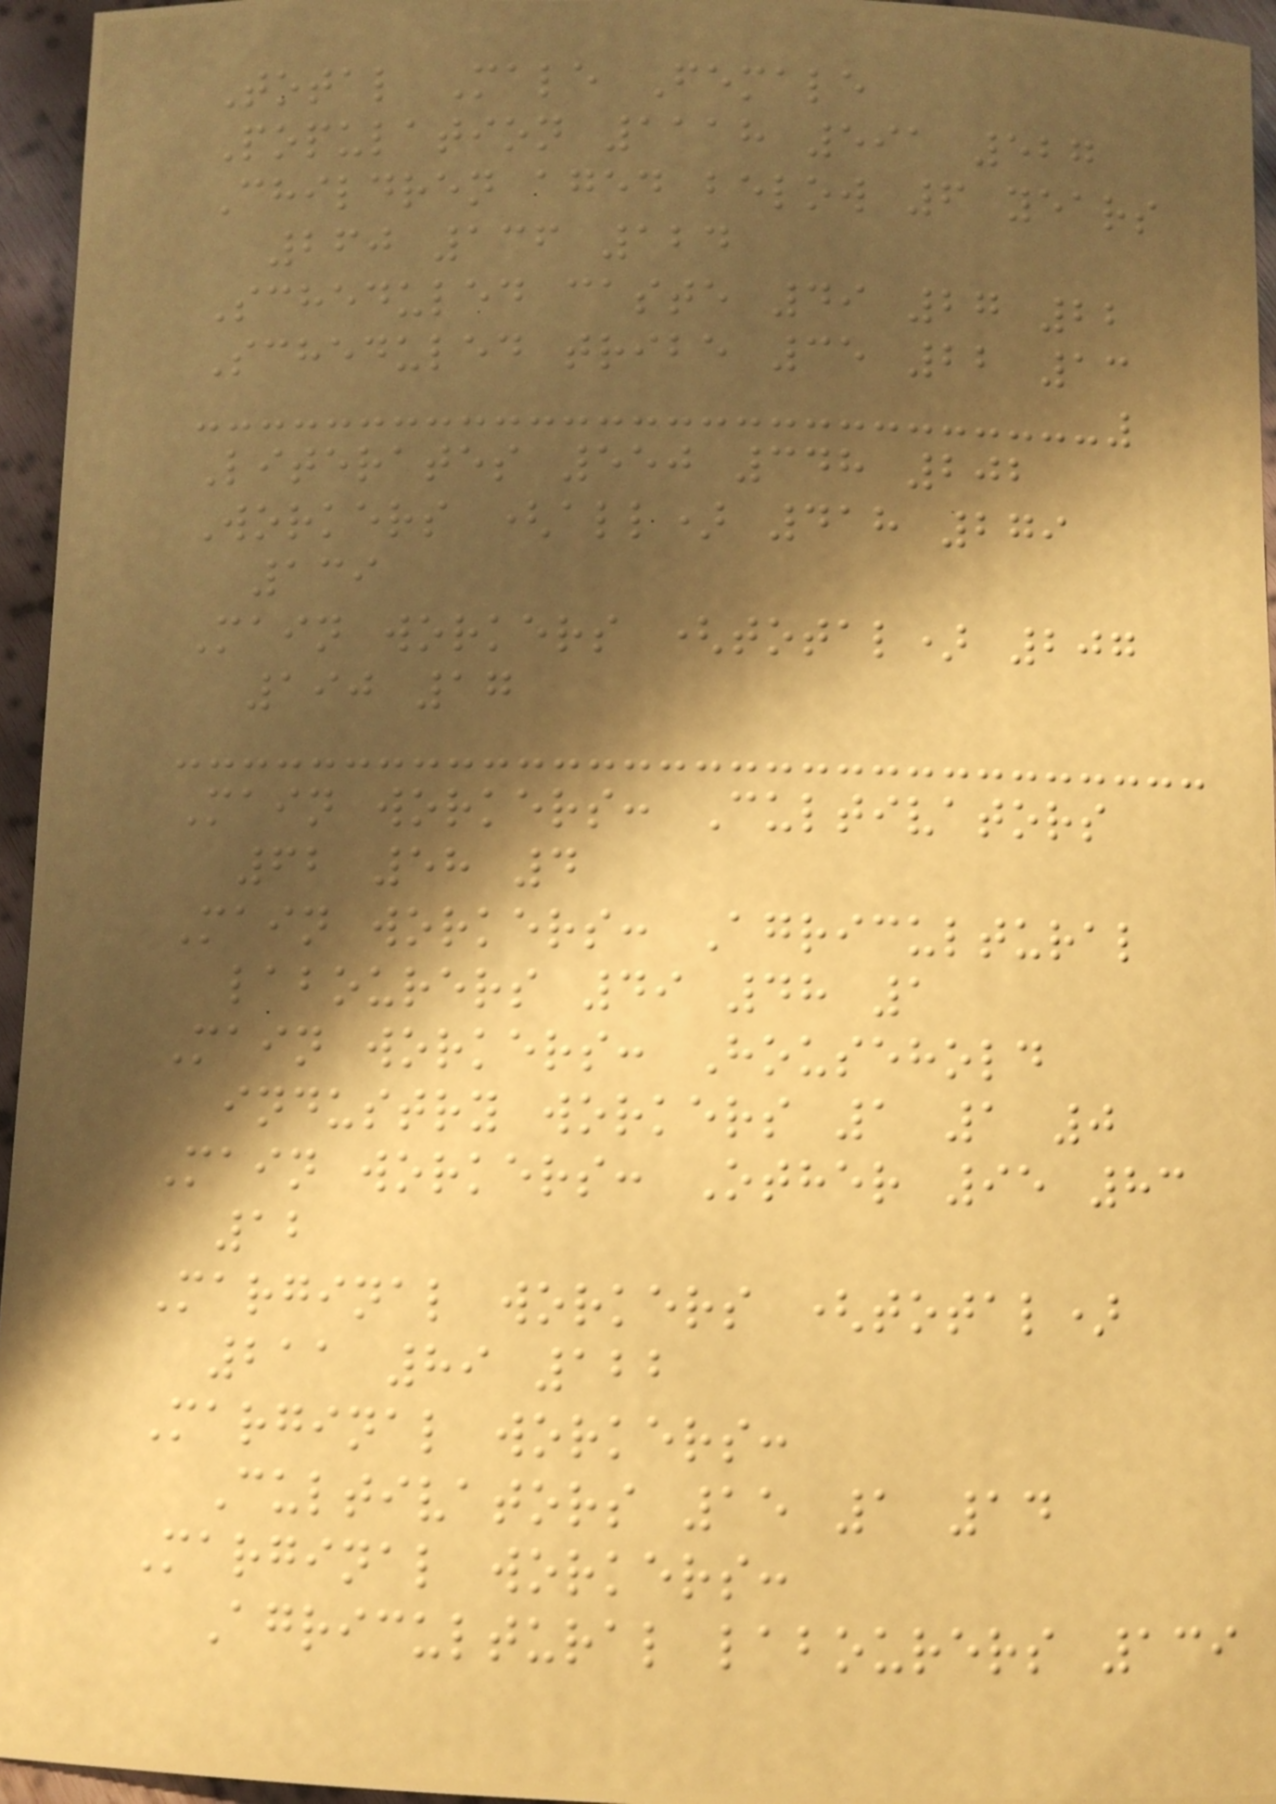Total Male Female
Population 1118 591 527
Children aged below 6 years
260 136 124
Scheduled caste 49 27 22
Scheduled tribe 35 22 13
Literates 550 348 202
Workers (all) 418 279
139
Main workers (total) 207
190 17
Main workers: Cultivators
62 58 4
Main workers: Agricultural
labourers 49 48 1
Main workers: Household
industry workers 1 1 0
Main workers: Other 95 83
12
Marginal workers (total)
211 89 122
Marginal workers:
Cultivators 15 1 14
Marginal workers:
Agricultural labourers 139
